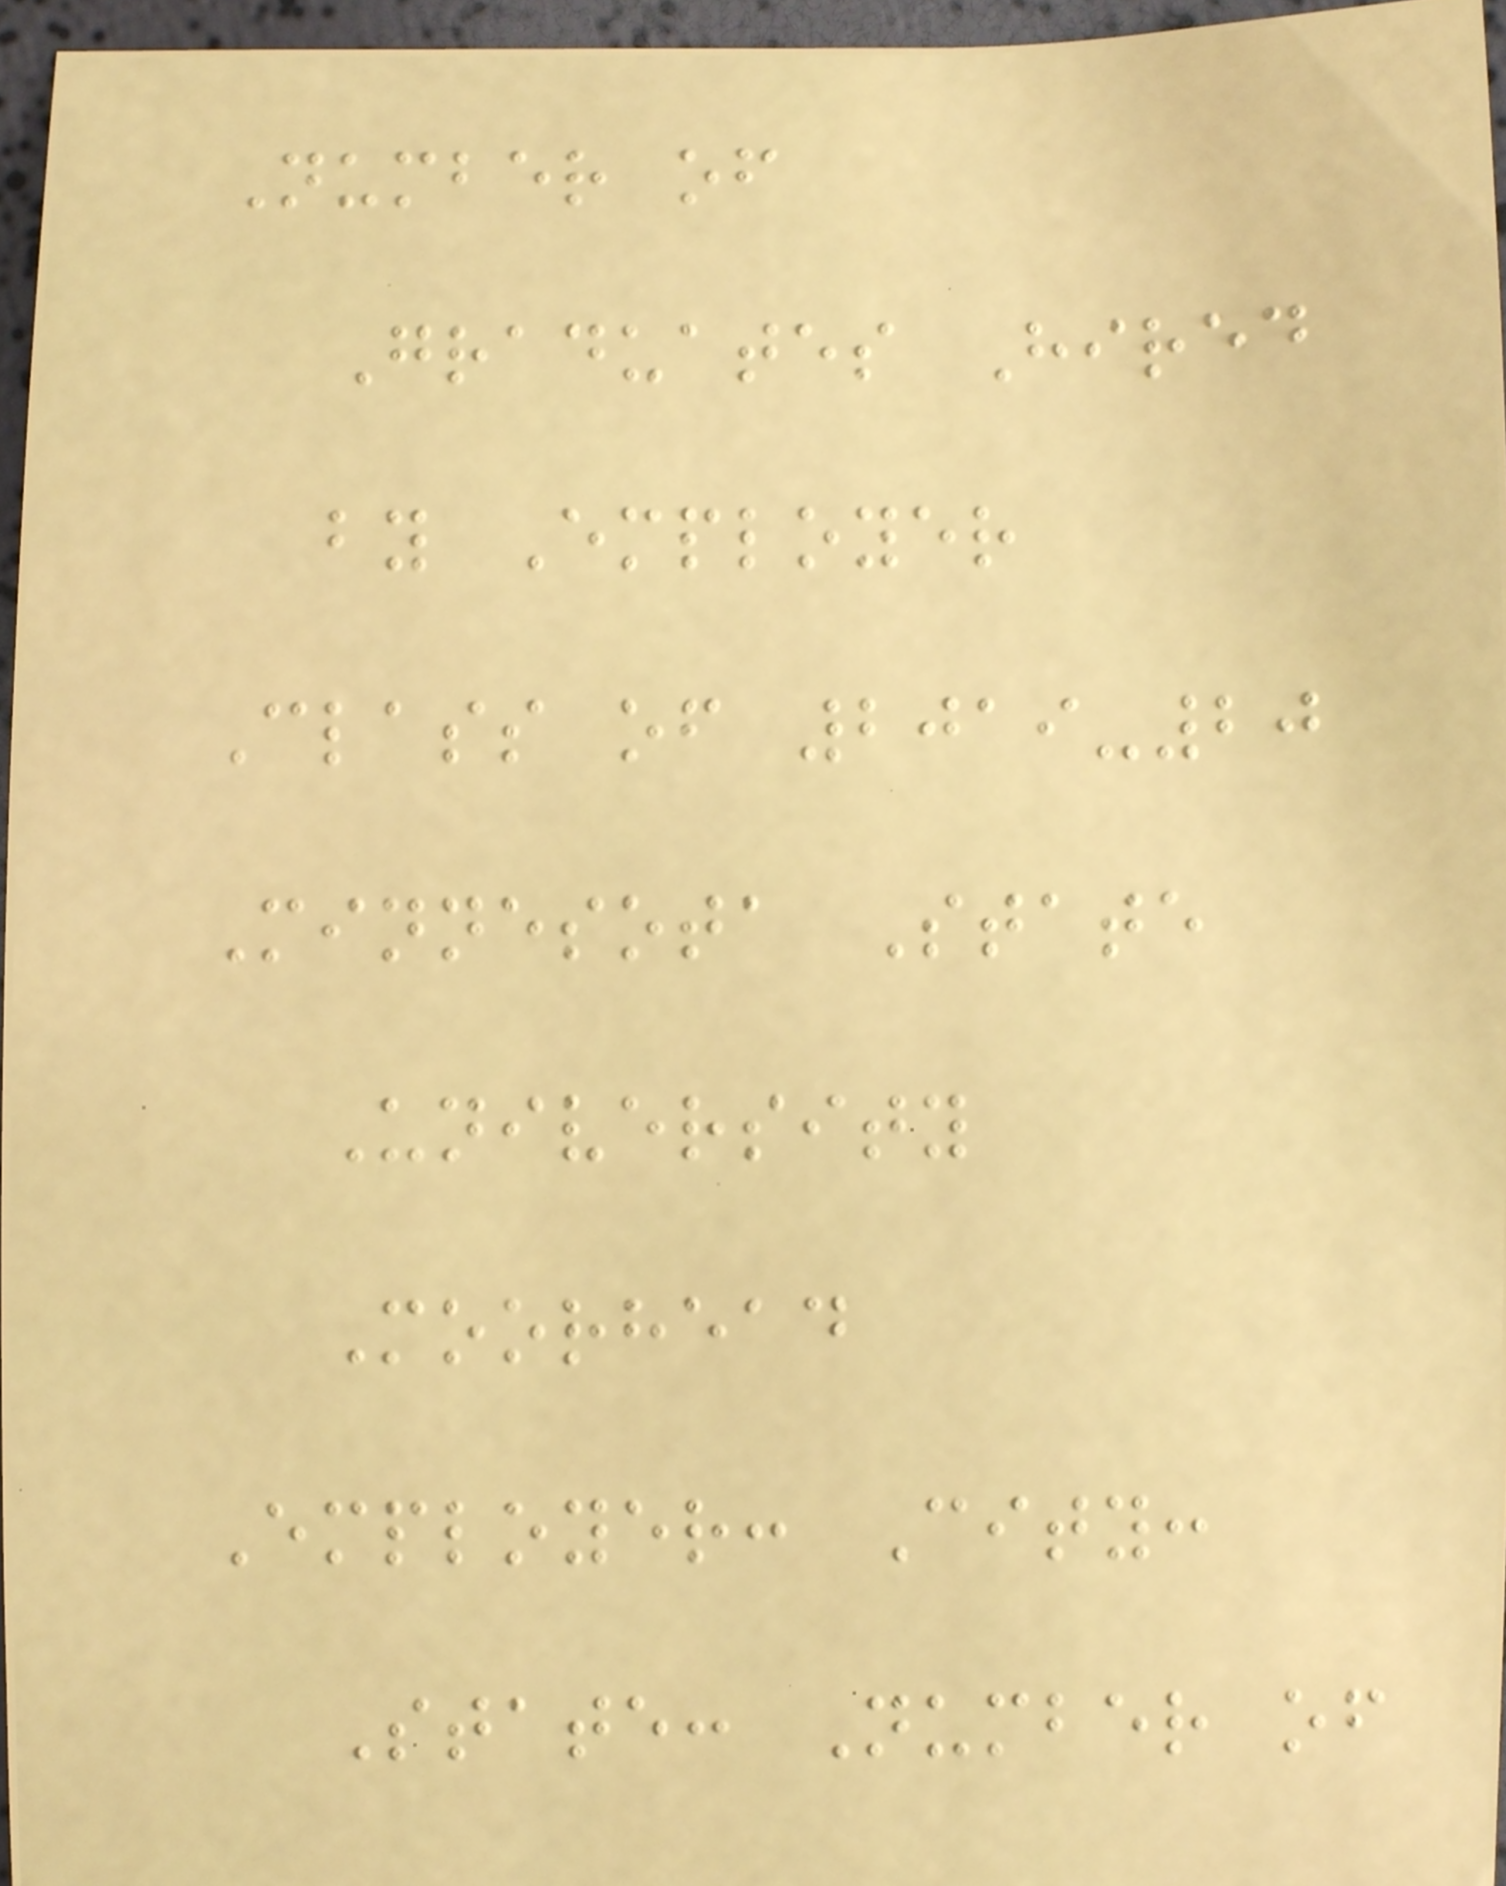Number of
Graduates Hired
by Employer
Class of 2019-20
Minnesota State
University
Moorhead
Employer: City:
State: Number of
